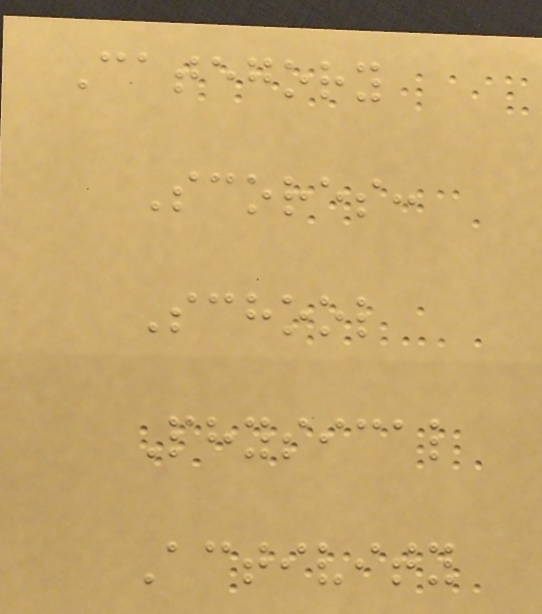Category
Scores:
School
Physical
Activity
